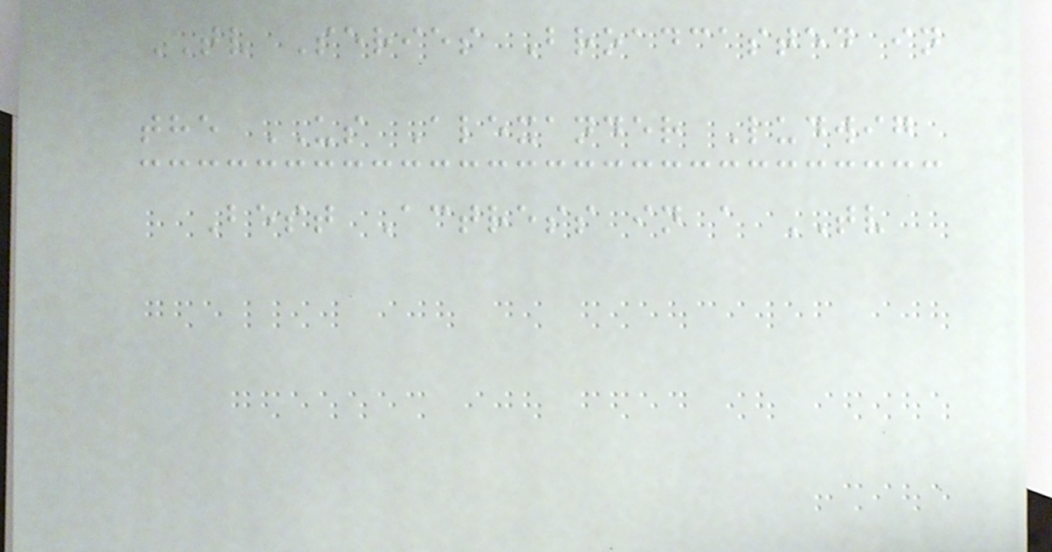TV Series Broadcasted in
the US Alexander Ludwig
Best Actress in a TV
